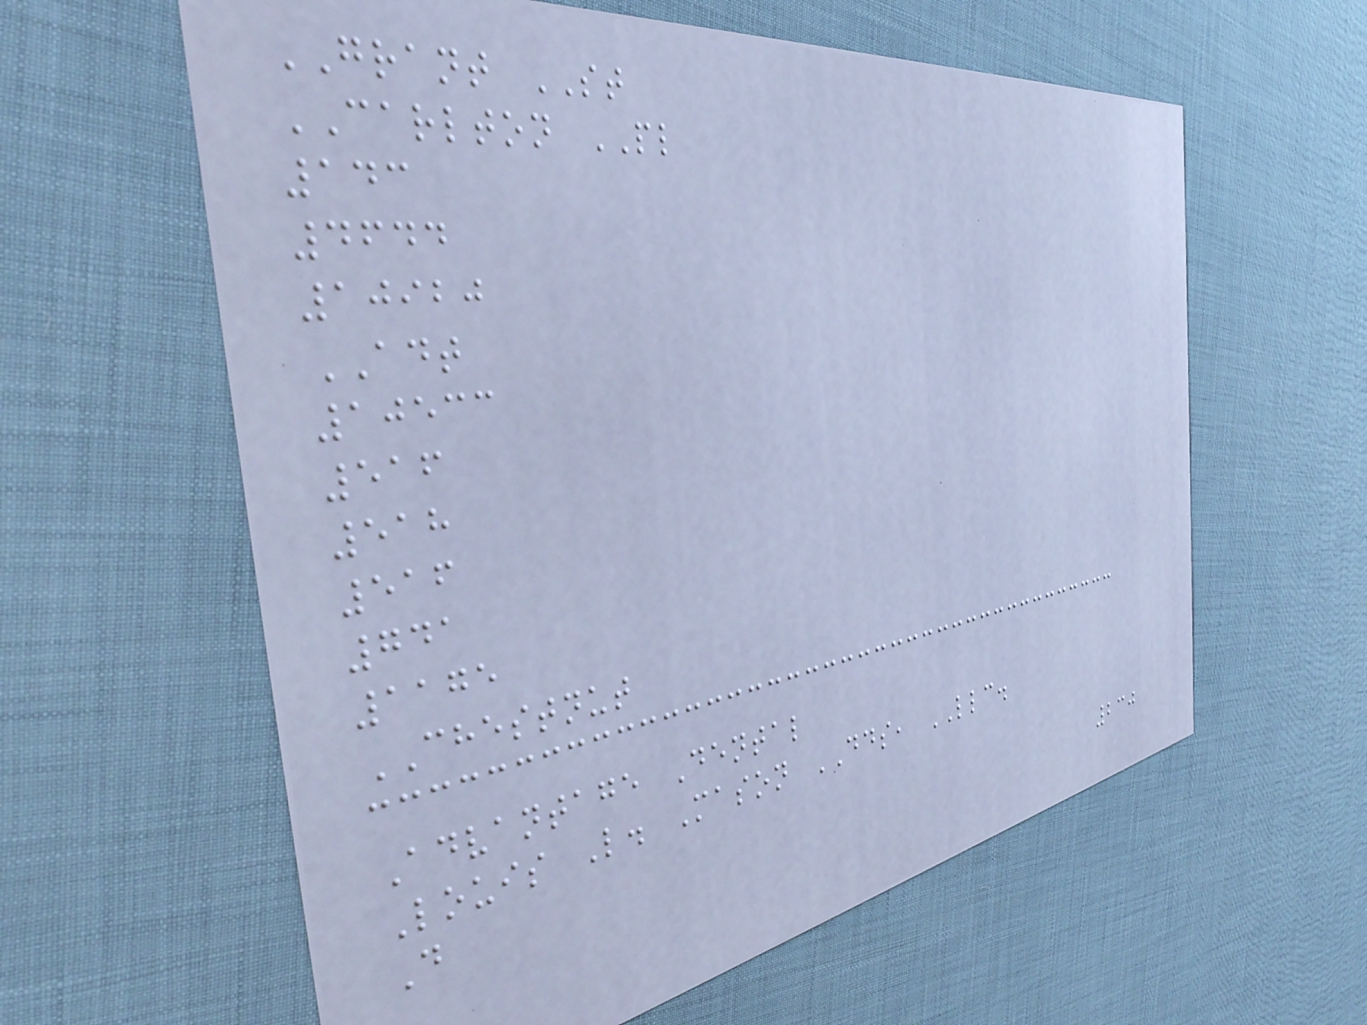GRANT ST
CARLTON PL
143
4644
10920
ADT
10533
516
518
516
741
1175
CHESTNUT
Advantage Dental
Louis L. Mason DDS, LLC.
D
230
